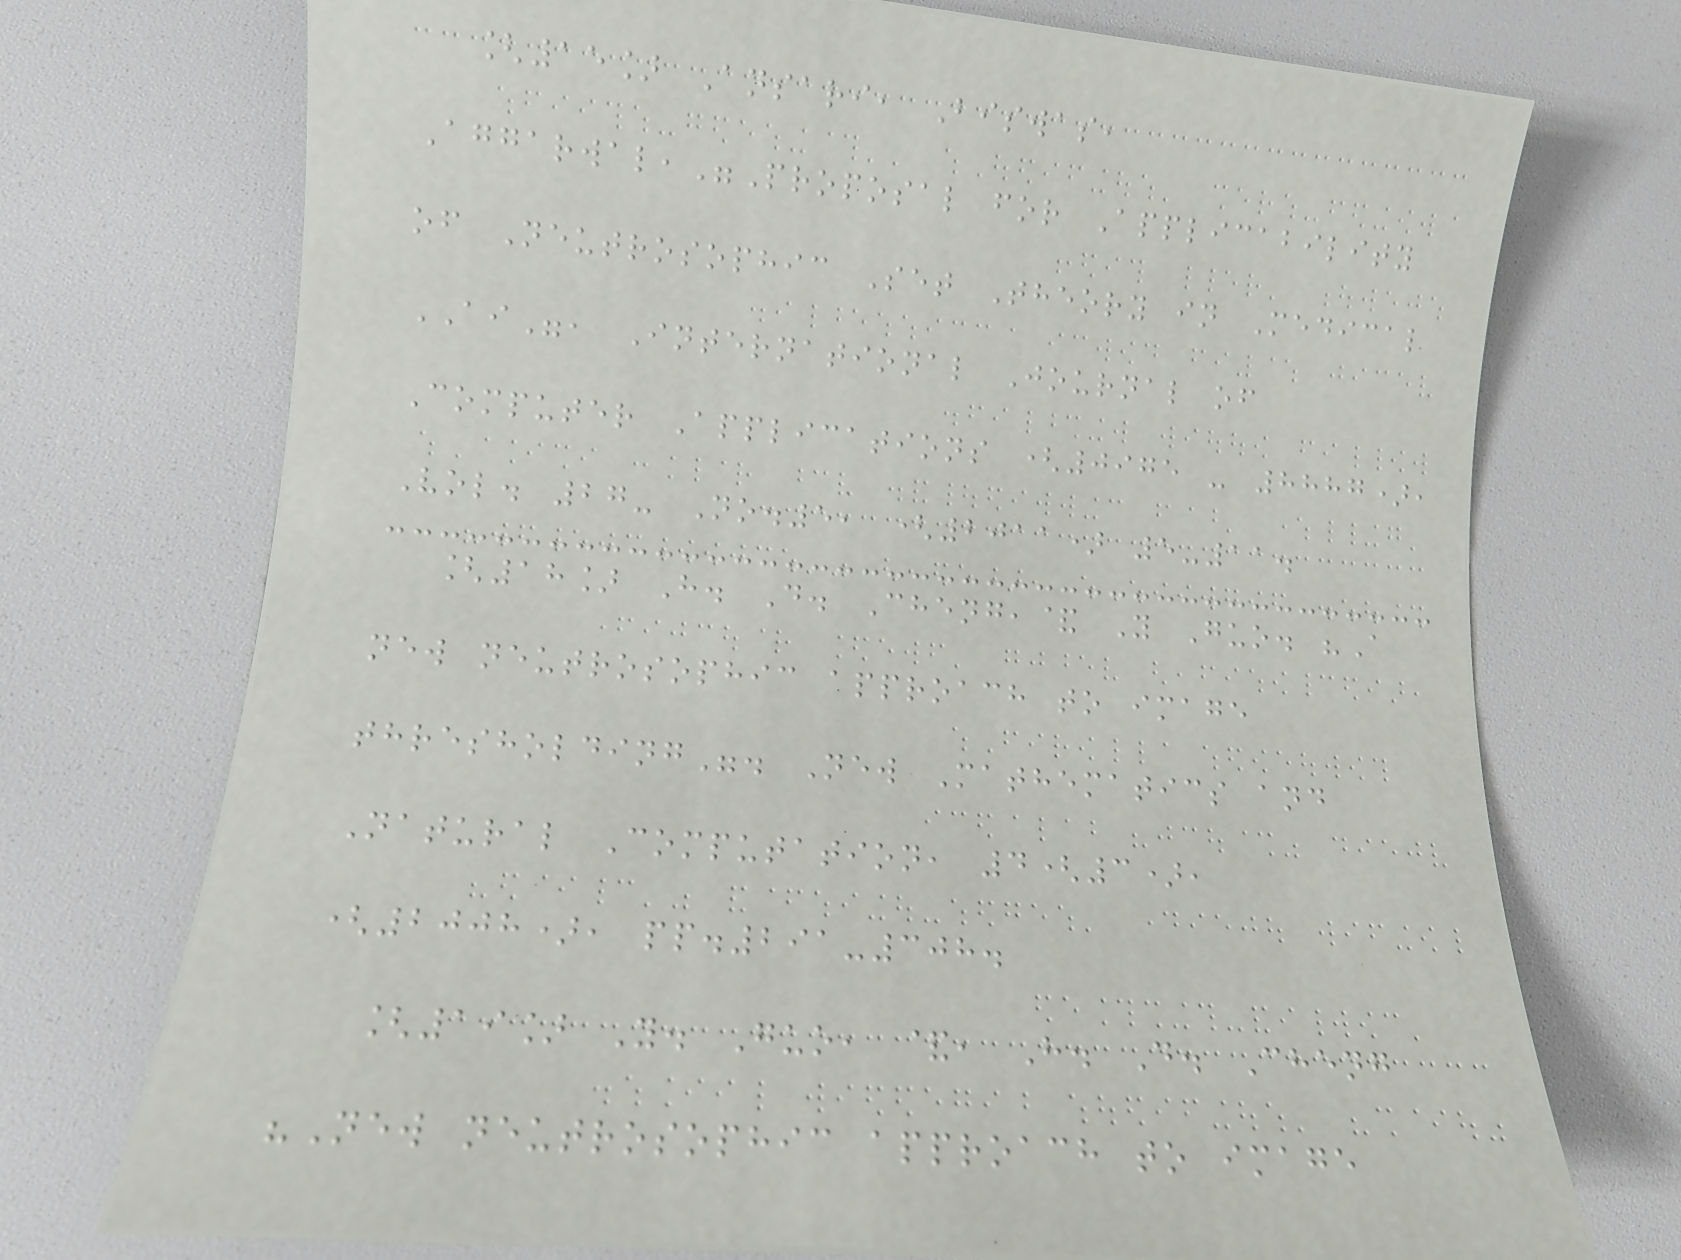[15] Ansari, Biswas,
Aggarwal,"Proposal for Applicability
of Neutrosophic Set Theory in Medical
AI", International Journal of
Computer Applications (0975 - 8887),
Vol. 27- No.5, (2011) 5-11.
[18] H. D. Cheng,& Y Guo. "A
new neutrosophic approach to image
thresholding". New Mathematics and
Natural Computation, 4(3),
(2008), pp.291-308.
[19] Y. Guo, &, H. D. Cheng
"New neutrosophic approach to image
